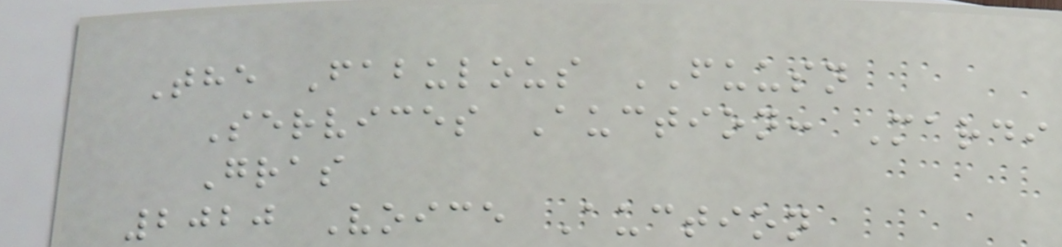The Fabulous FUUSN
Services Auction: Mardi
Gras
2020 Voice Auction
